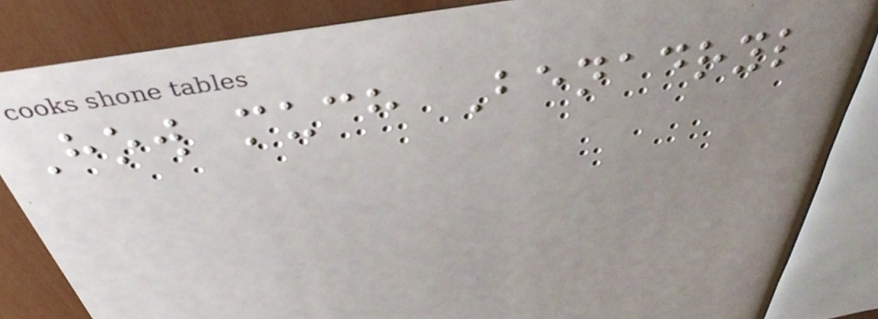How much Benadryl
